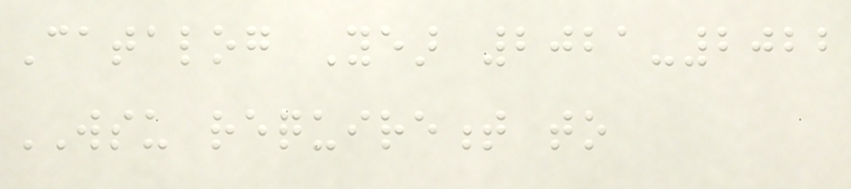Catalog Year 2021-2022
WSU requirement to
